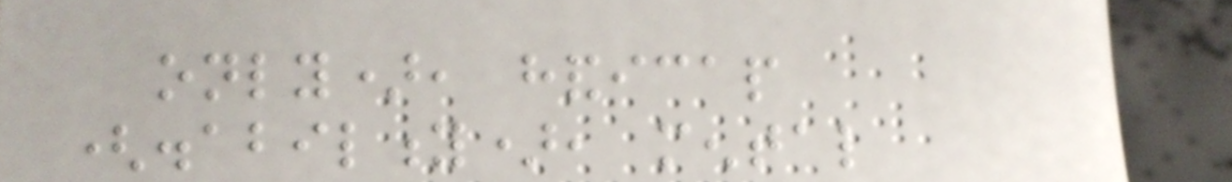only), handicap
(disability), mental
